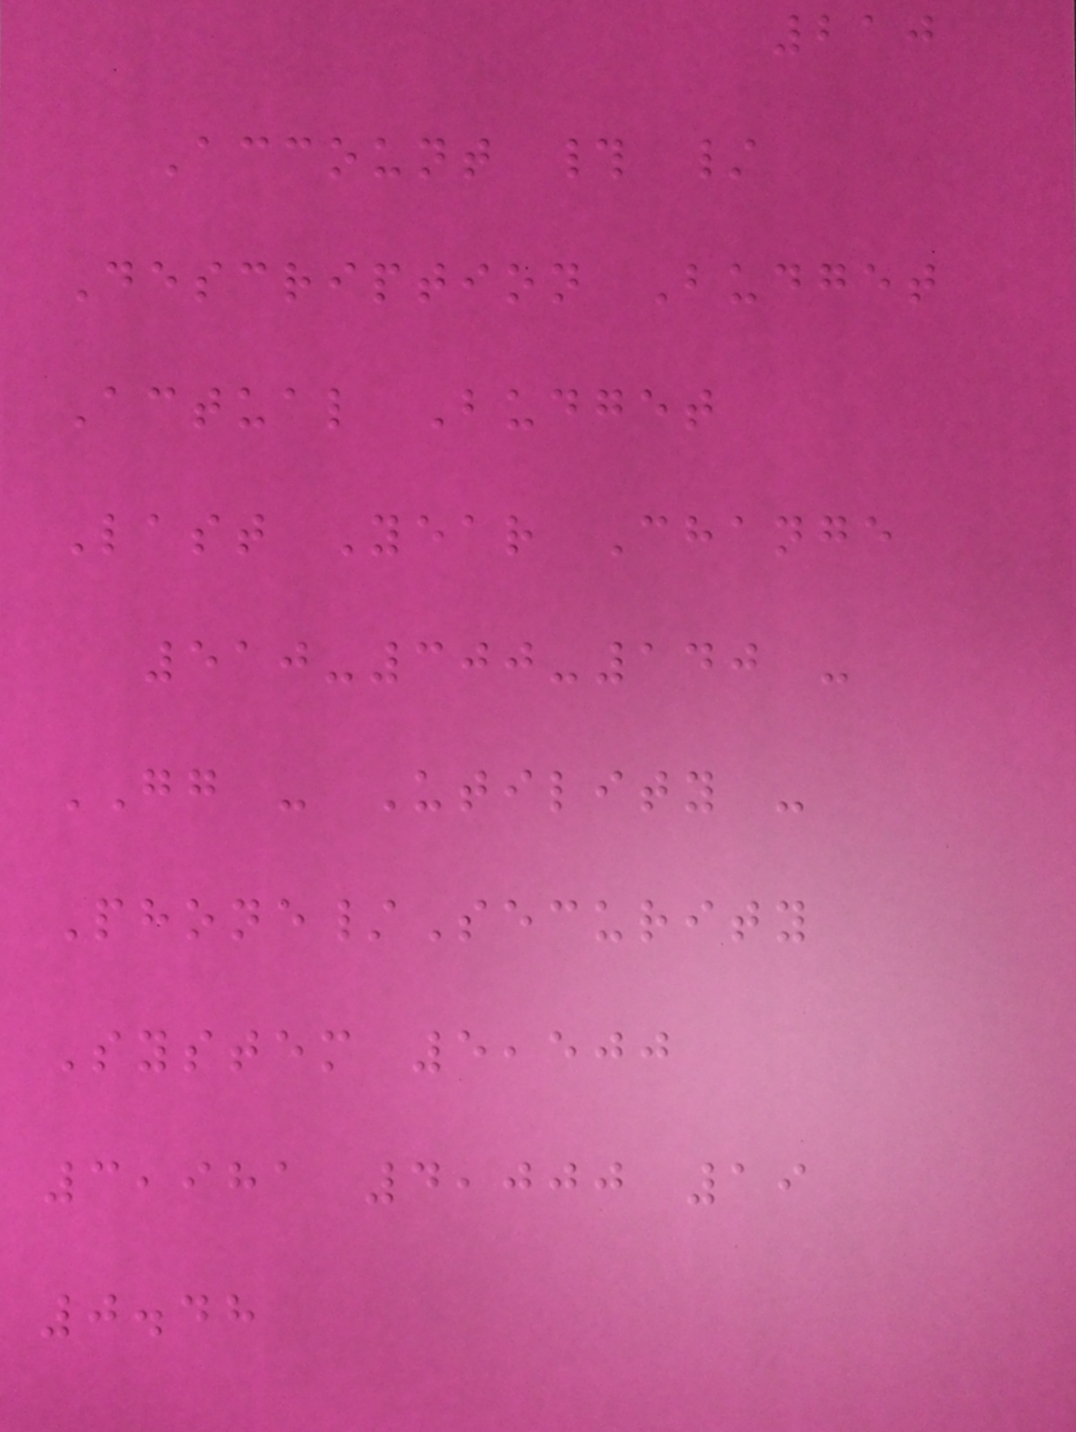210
Account # /
Description Budget
Actual Budget
Last Year Change
510-300-140 -
GG - Utility -
Phone/Security
System 5,500
3,981 4,000 19
0.48
